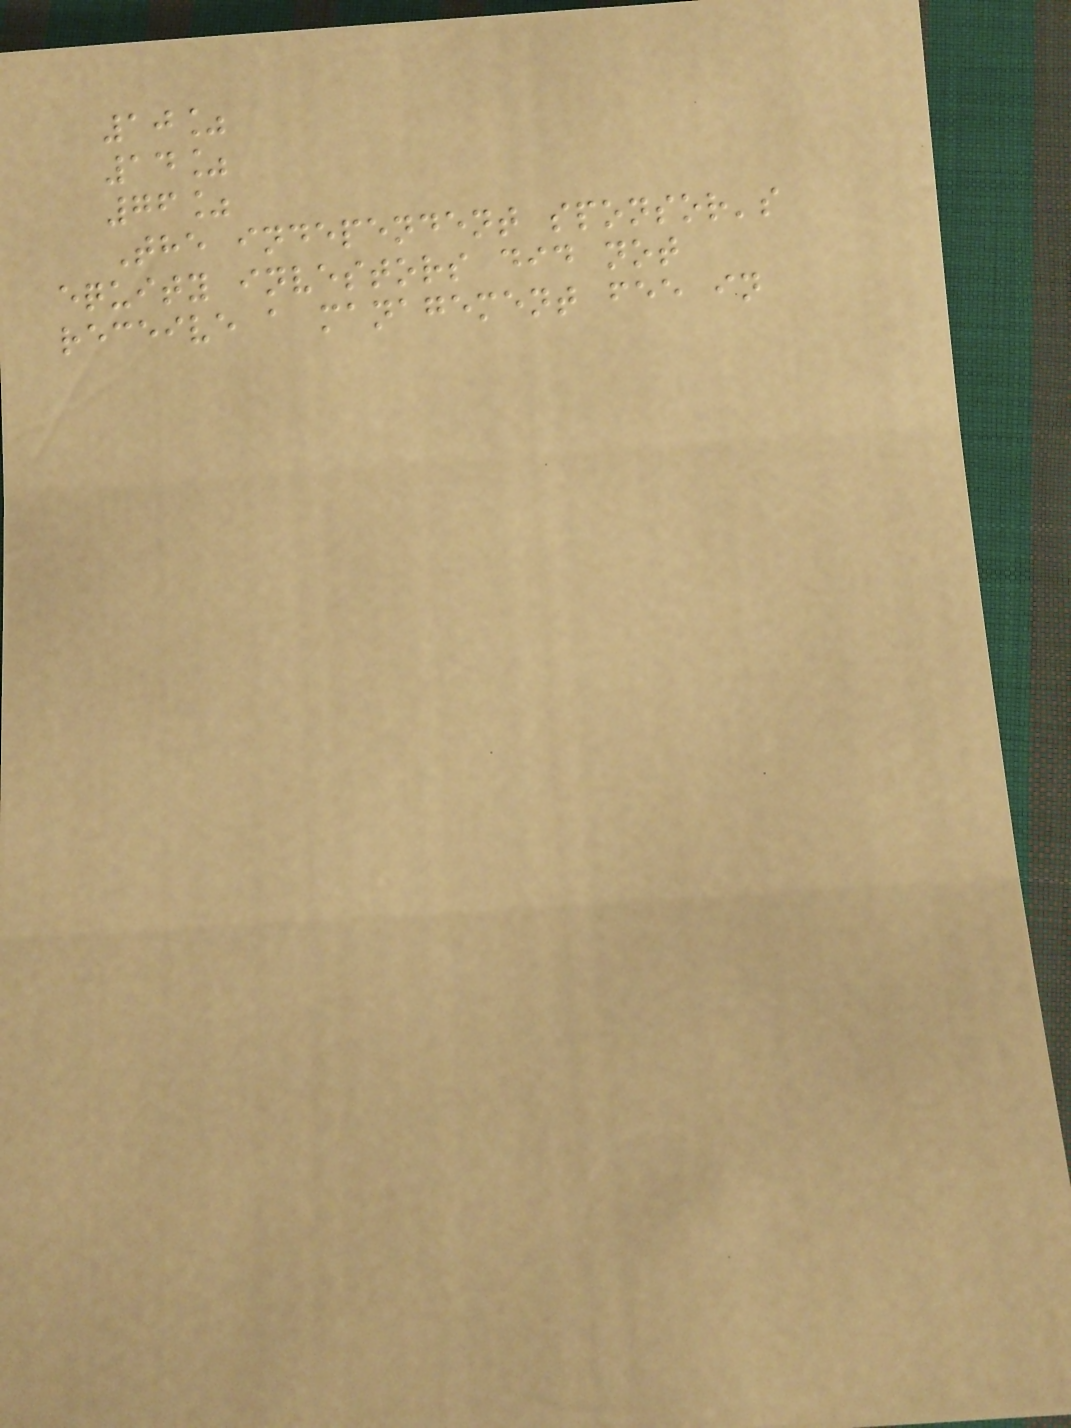10%
14%
76%
The independent sponsor's
equity investors did not
receive a management fee in
